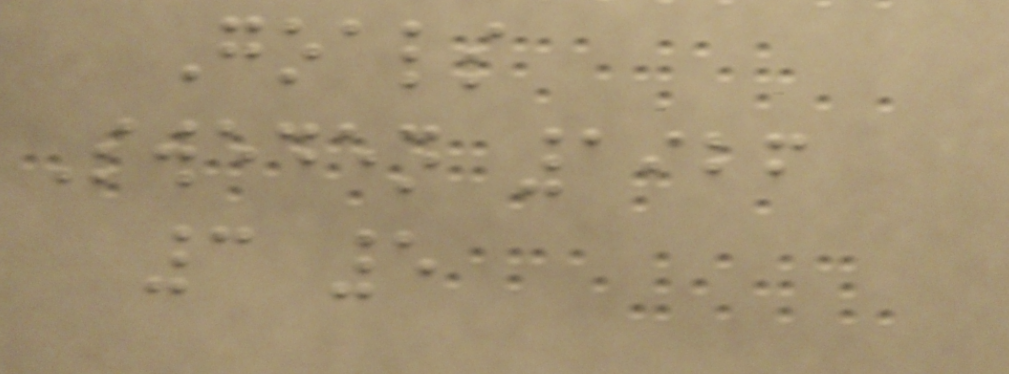Goals
Sweden 1926
3 5
